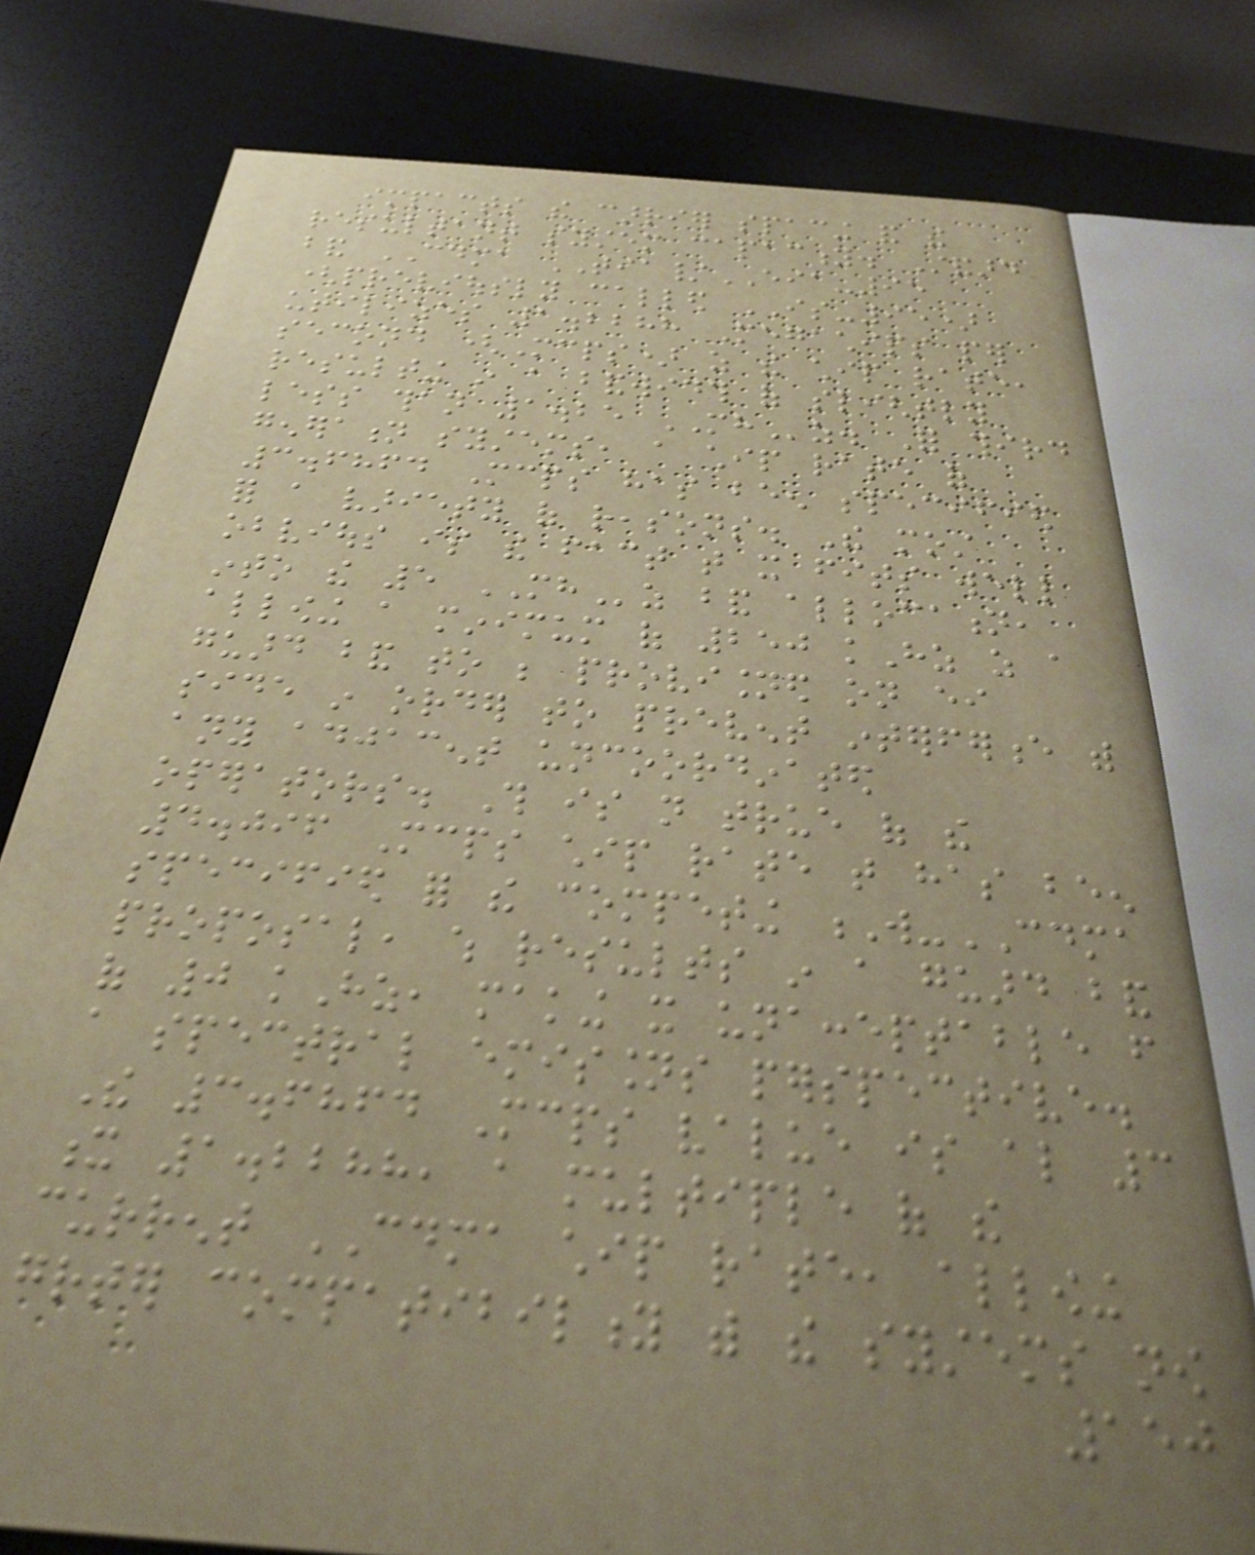impacts the carrier spacing and the
resultant system capacity. Standard
band CDMA TIA/EIA-95
(previously called IS-95)
utilizes 1.2288 Megachips per
second (Mcps) as the chip rate,
resulting in a bandwidth of slightly
less than 1.25 MHz. For third
generation systems, a chip rate of
3.6864 Mcps has been specified
for a variety of reasons. The most
obvious is the fact that it fits well
into the 5 MHz band allocation,
allowing a minimum of 250 kHz as a
guard band to be provisioned on either
side in order to prevent interference with
any adjacent uncoordinated
operators. This is not true of the
4.096 Mcps chip rate that has been
specified for the competing W-CDMA
proposal, which results in a guard band
of 0 kHz, making it unacceptable from
a spectral emissions perspective.
The 3.6864 Mcps value is also 3
x 1.2288, a multiple of the
current CDMA chip rate, allowing
greater compatibility with the systems now
150
